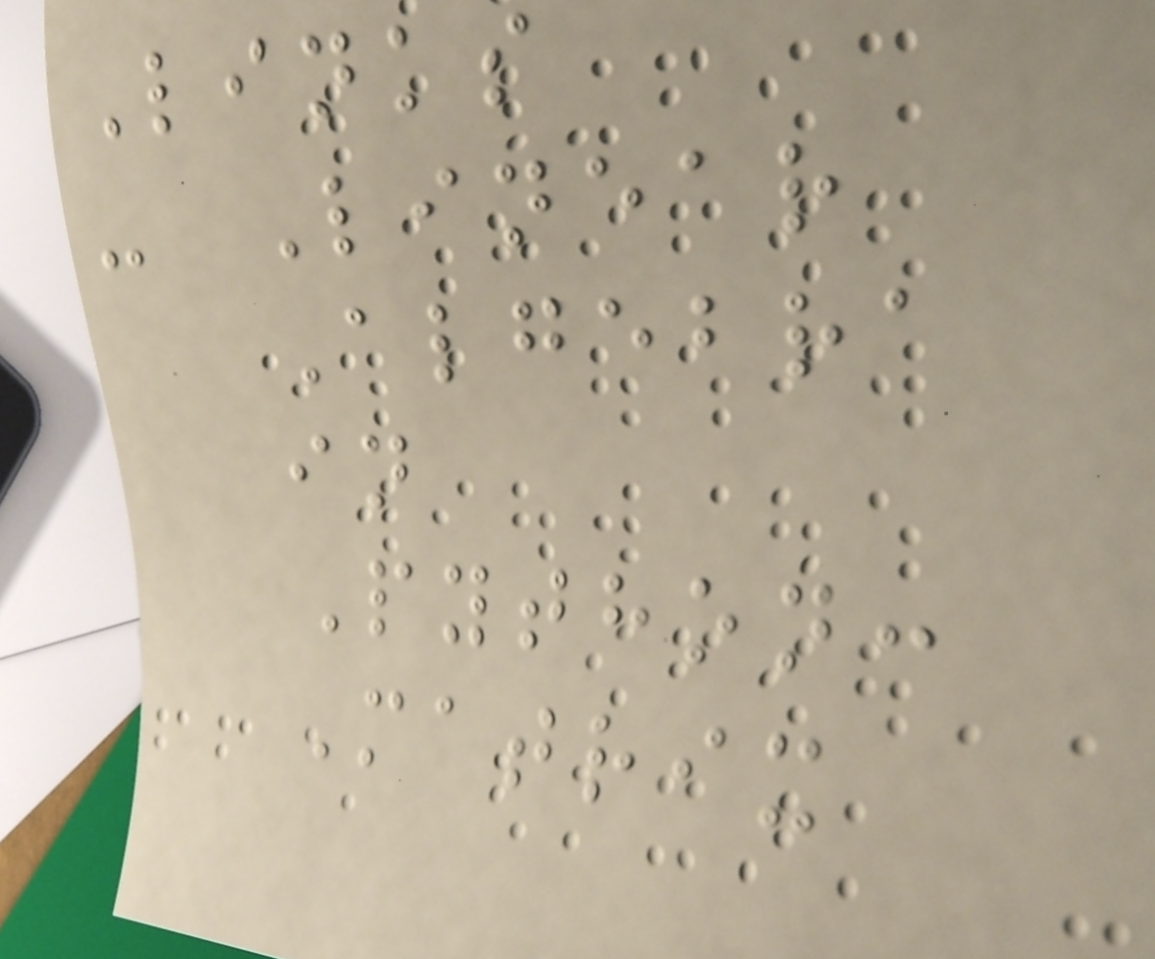Links
- Linear
Algebra
in
Python:
Matrix
